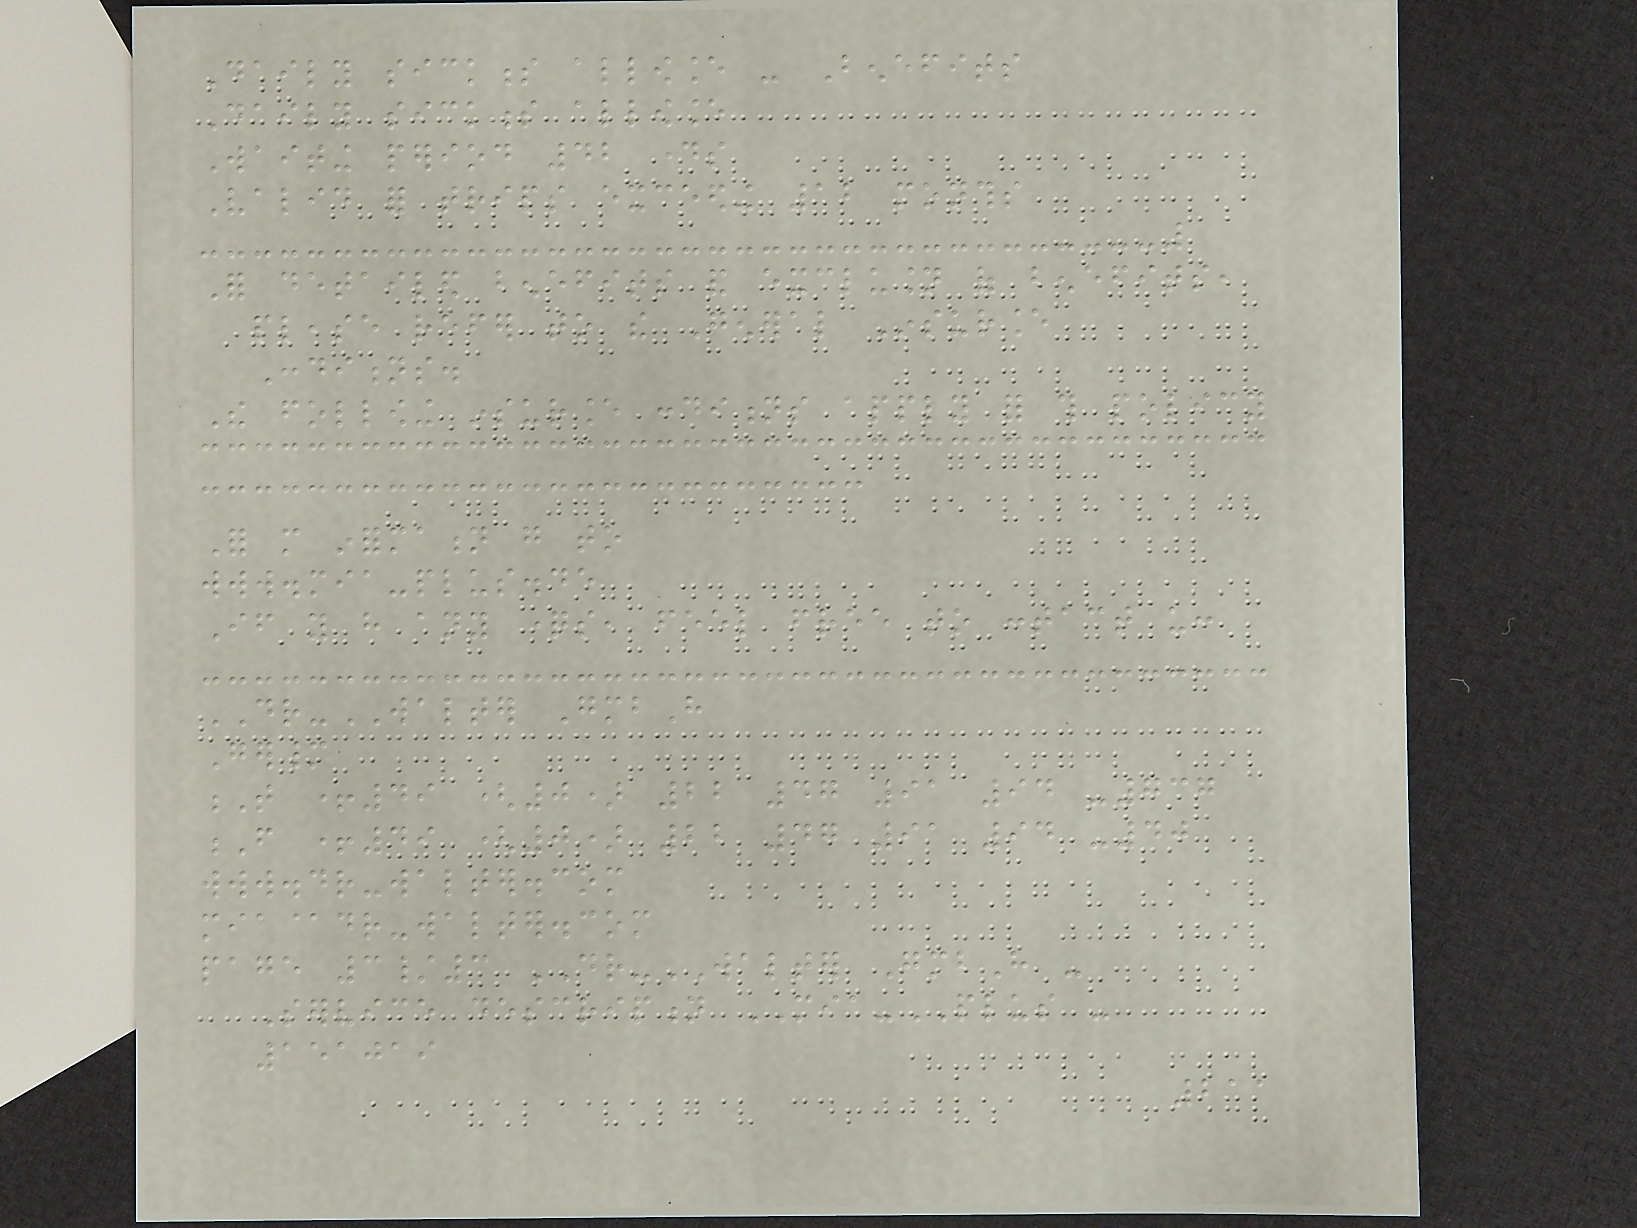Daily sickness allowance - Benefits
Daily sickness allowance
Waiting period 42 days
Valid for trips exceeding 12 months
For detailed benefits and exclusion of benefits,
please refer to the General Insurance
Conditions.
The following insurance conditions apply for this policy
For more information go to
www.mia-plus.de
If you have any questions, feel free to contact us:
DR-WALTER GmbH
Germany
T +49 (0) 22 47 91 94 -737
F +49 (0) 22 47 91 94 -40
www.dr-walter.com
mia@dr-walter.com
page 3/3 DR-WALTER GmbH -
Service description MIA-PLUS -
151019
211
